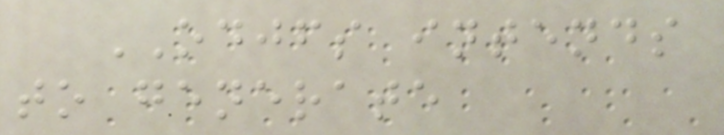ODJFS intends
to generate
